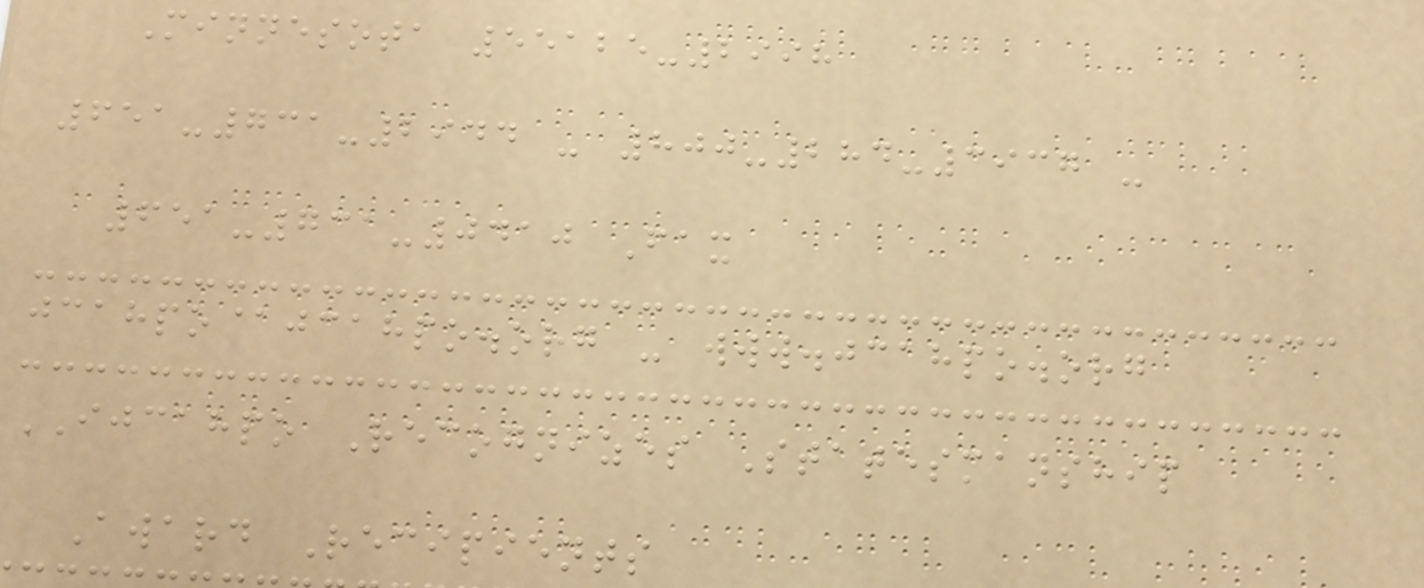Minnesota 55125-2998
651-731-2944 - 800-284-3937 -
651-731-0410 Fax
jcahpo@jcahpo.org - www.jcahpo.org
IJCAHPO Recognizes Statesmanship
Award Recipients
